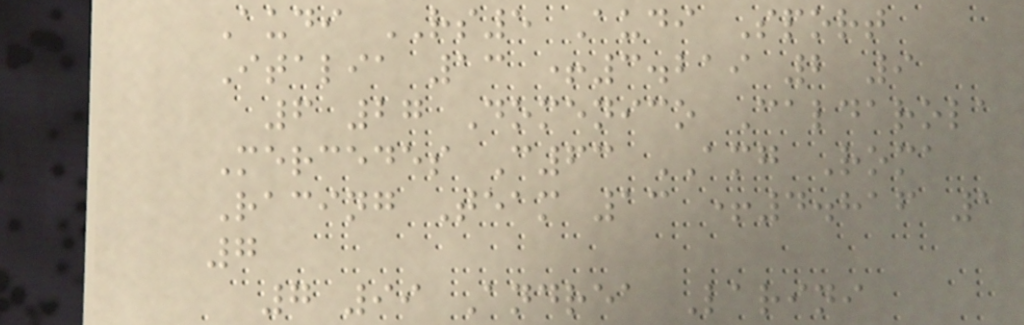Audi RS5 Audi Sport
Italia 13 +3.219 2 9
6 27 Domenico Caldarola
Mercedes C63 AMG Roma
Racing Team 13 +4.816 1
7
7 99 Andrea Larini
